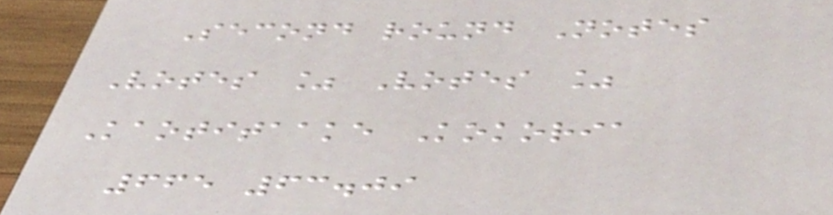Second round Notes
Votes % Votes %
Kaotitaake Kokoria
665 63.09
